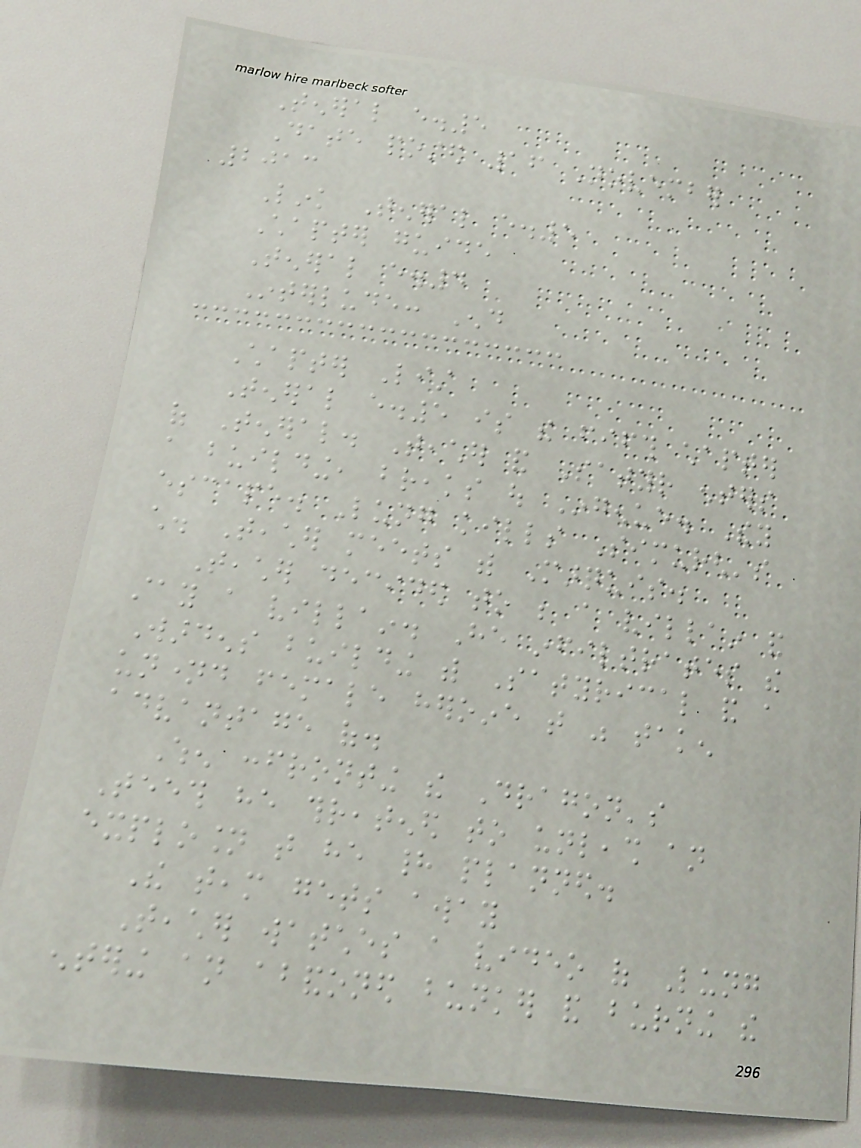Teneral e.5
Date posted 16 November
2013
Link Teneral e.5
Chapter guide
Teneral e.4
Interlude: End
Chapter List
Teneral e.5 is the fifth chapter
of Teneral. Teacher and Satyr enters
a building, breaks out Ingenue. They
escape. Lung kills Simurgh's
child. Teacher meets with Marquis.
Teacher decided to be a villain and
stay a villain. He infiltrates the
Wardens building with Satyrical and a
unnamed female heroine that was taken
advantage of.
When confronting the Dragon's
Teeth he threatened to unleash an
explosion that he had planned.
The team gets away
Teacher watches a video of Lung
entering an abandoned bunker and burning the
